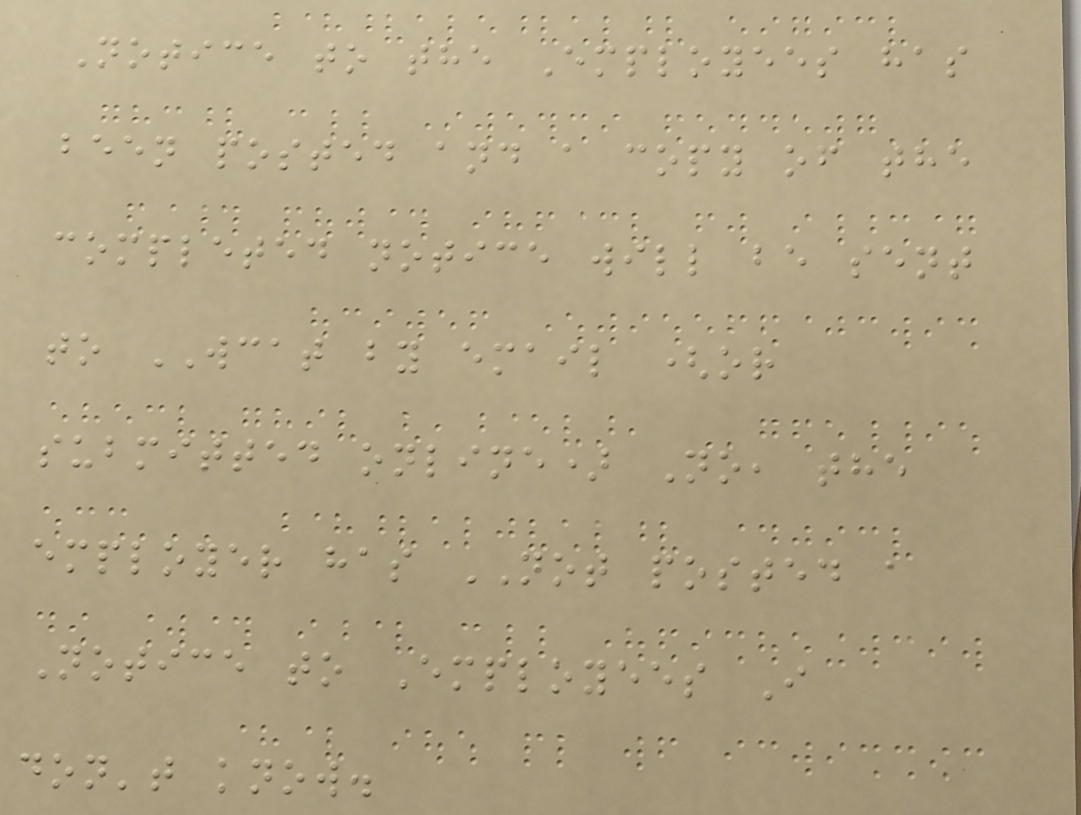Notice to the Employees has
been posted and a copy of the
completed notice will be sent
to WCAT by email (or
submitted online) No, the
employer has NOT posted a
Notice to Employees I
don't know.
